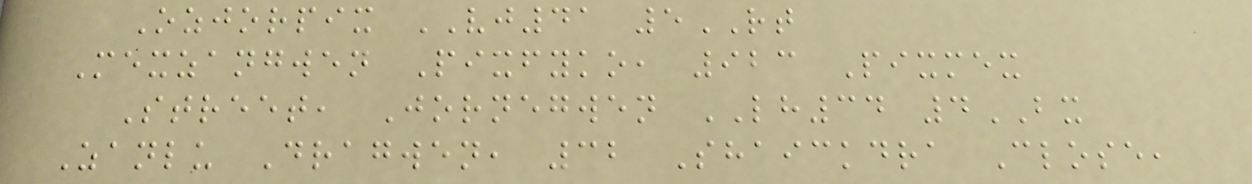Ozjorpix VJ41 5RT
Mexzangwen Pixfyko, 923 Pixmex
Street, Jornegwen LH34 4BX
Zanlu Dragwen, 32 Shaickdra Close,
